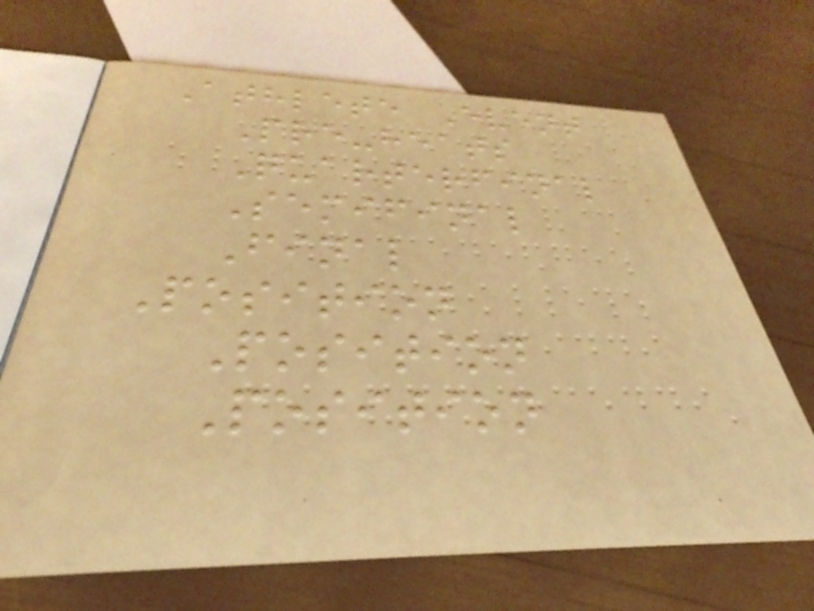Athlete Event
Pre-heats
Quarterfinal
Semifinal
Final
Position
Position
Position
